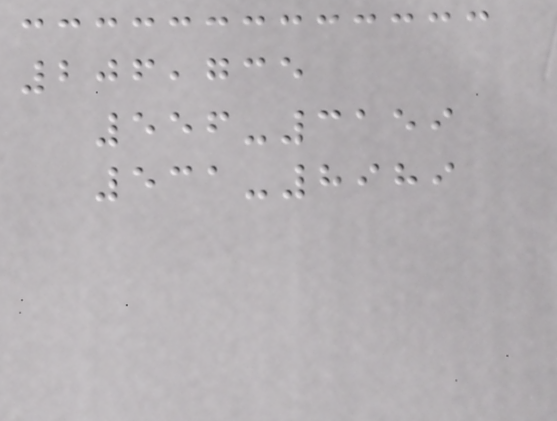206,735
556-3159
531-8989
